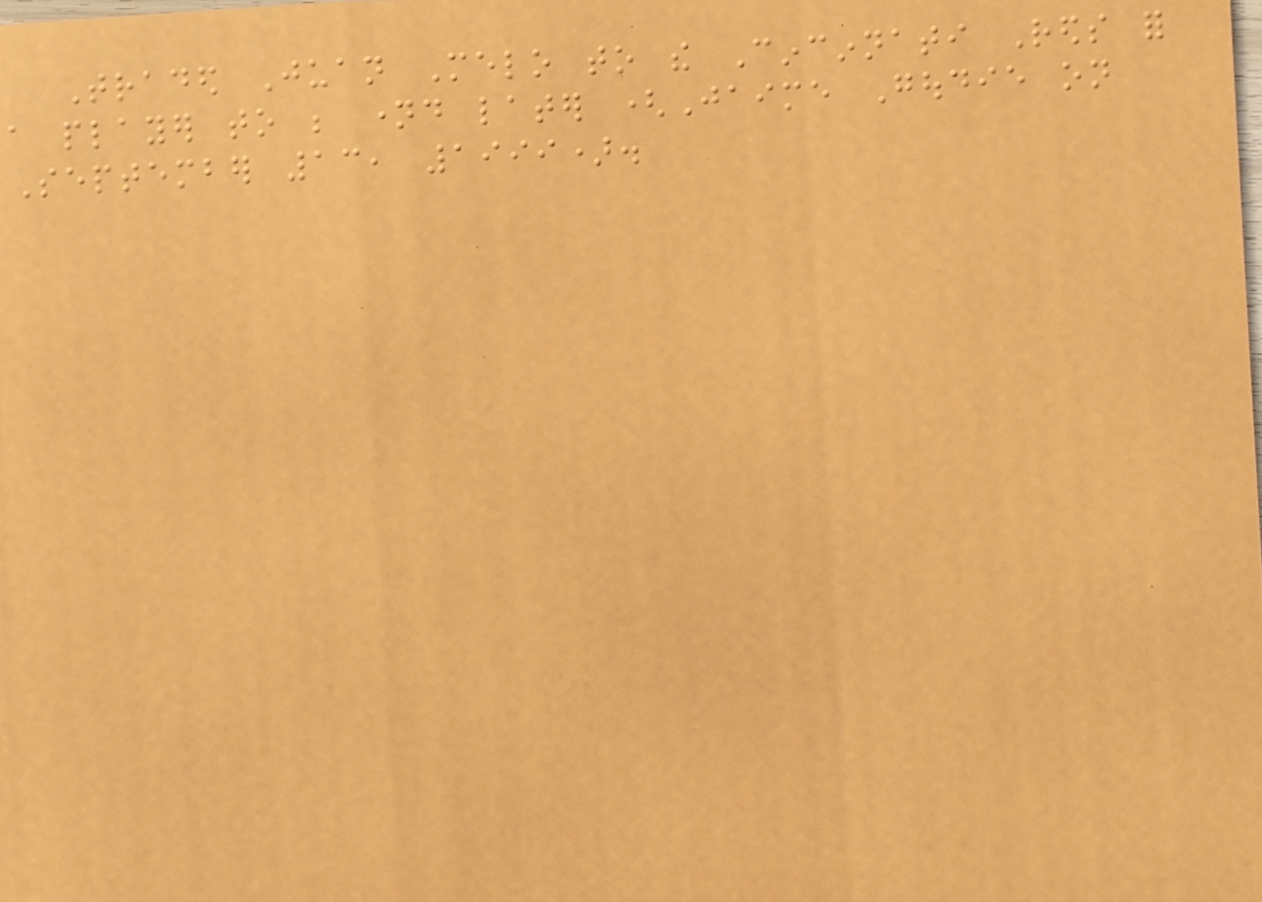Traded Juan Melo to the Cincinnati Reds for
a player to be named later (Jaime Goudie on
September 13, 1999).
